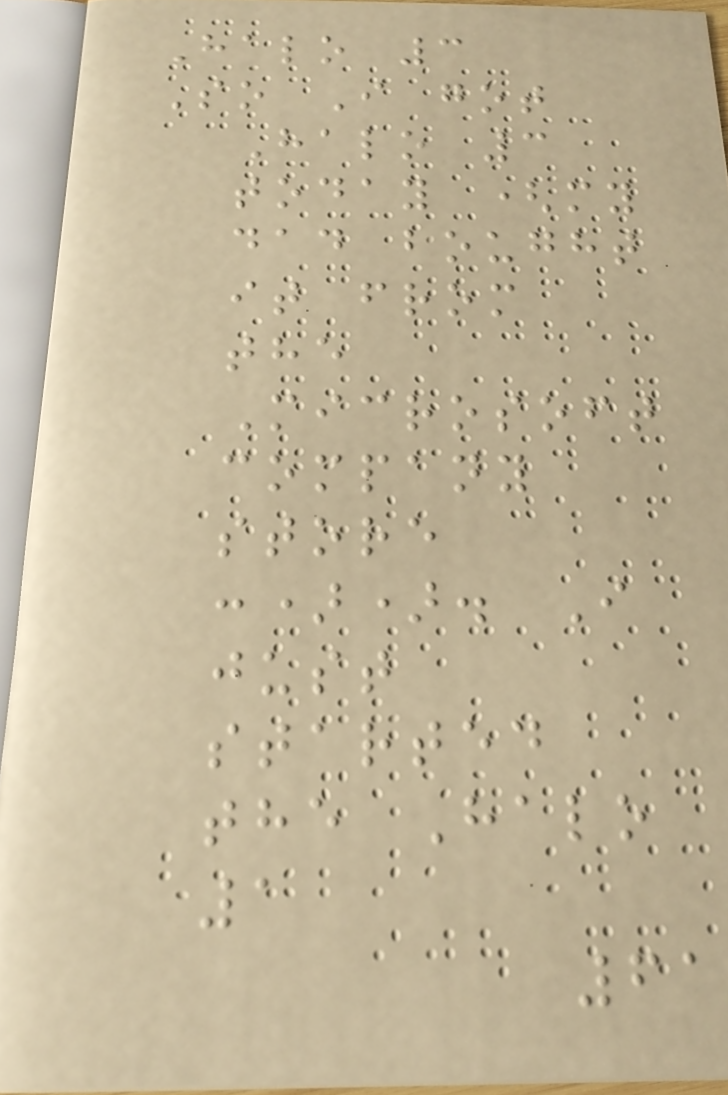Halo 3
So I got
Halo 3
today (my
dad bought
it from
the
Microsoft
company
store
:)). I
just
started
the Halo
1
61
